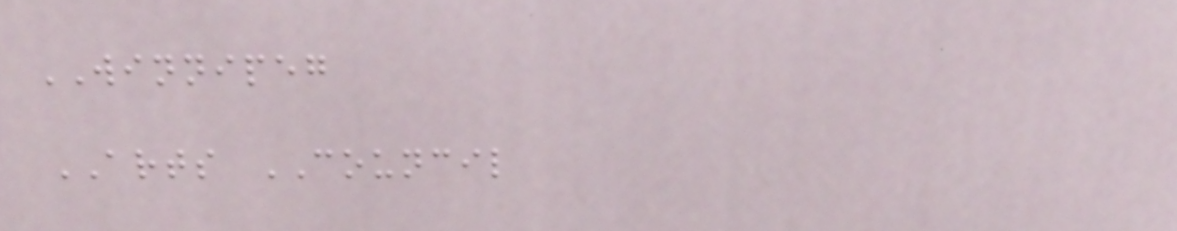WINNIPEG
ARTS COUNCIL
